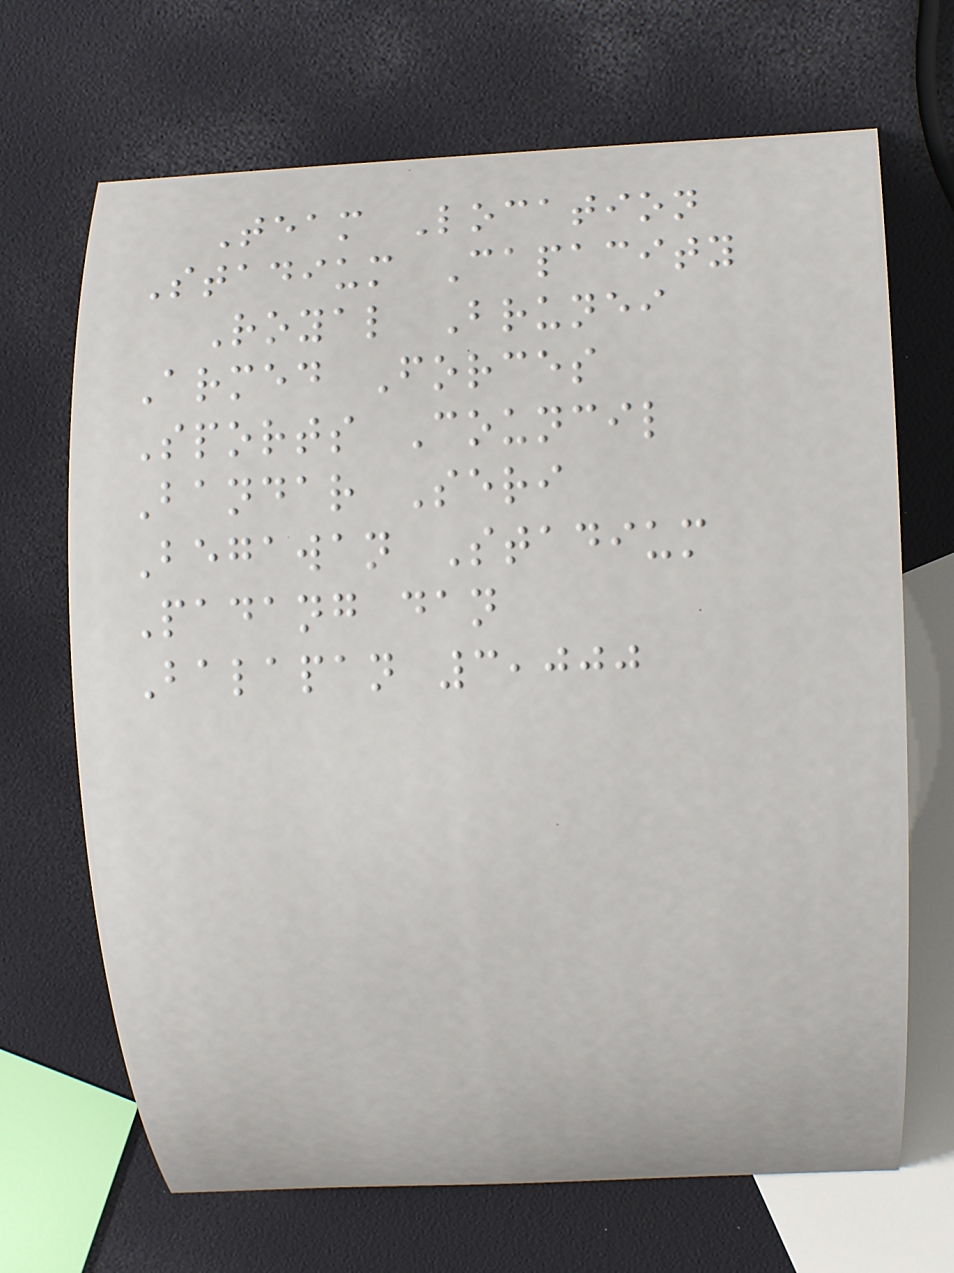Team Location
Stadium Capacity
Royal Brunei
Armed Forces
Sports Council
Bandar Seri
Begawan Stadium
Padang dan
Balapan 3,000
